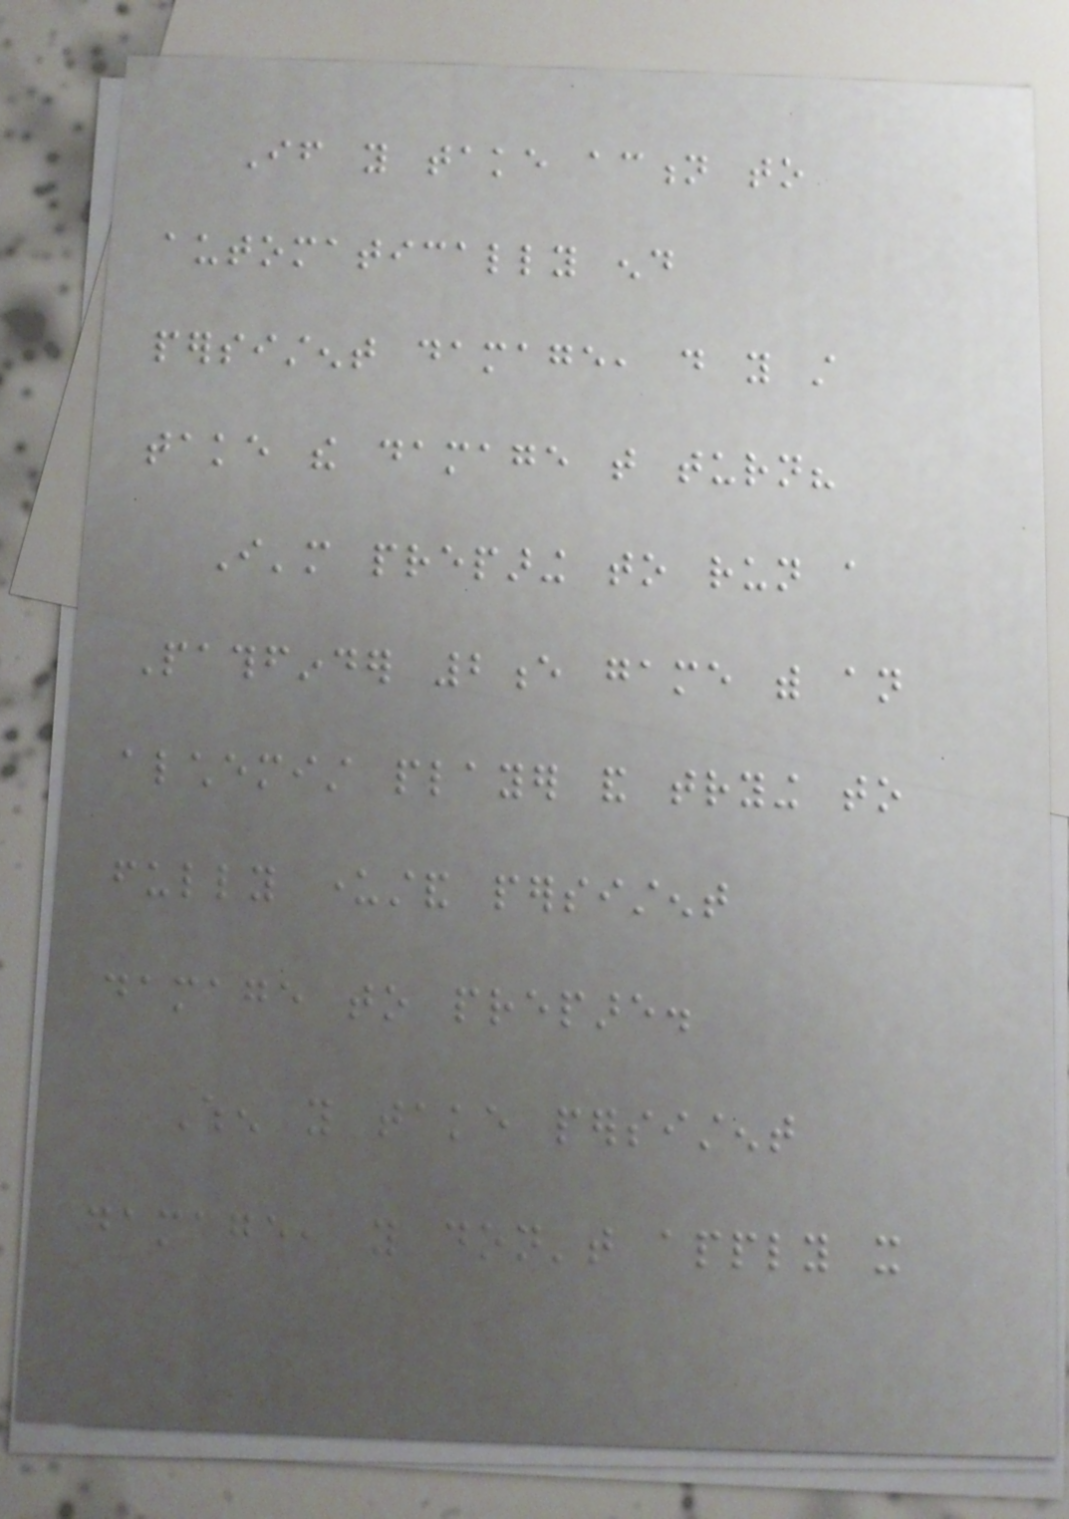If you take action to
automatically end
persistent damage, do you still
take the damage that turn?
I'm preparing to run a
Pathfinder 2e game with an
alchemist player and trying to
fully understand persistent
damage to prepare.
When you take persistent
damage, you don't apply it
